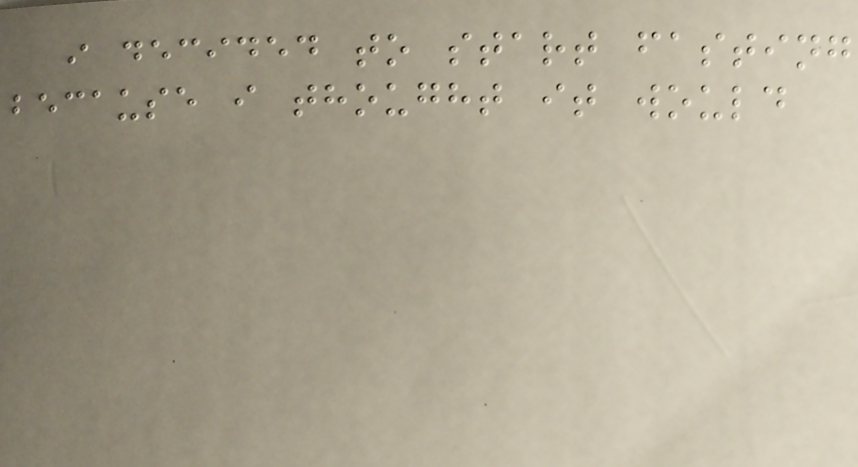i decided to start fasting
because i thought it would
